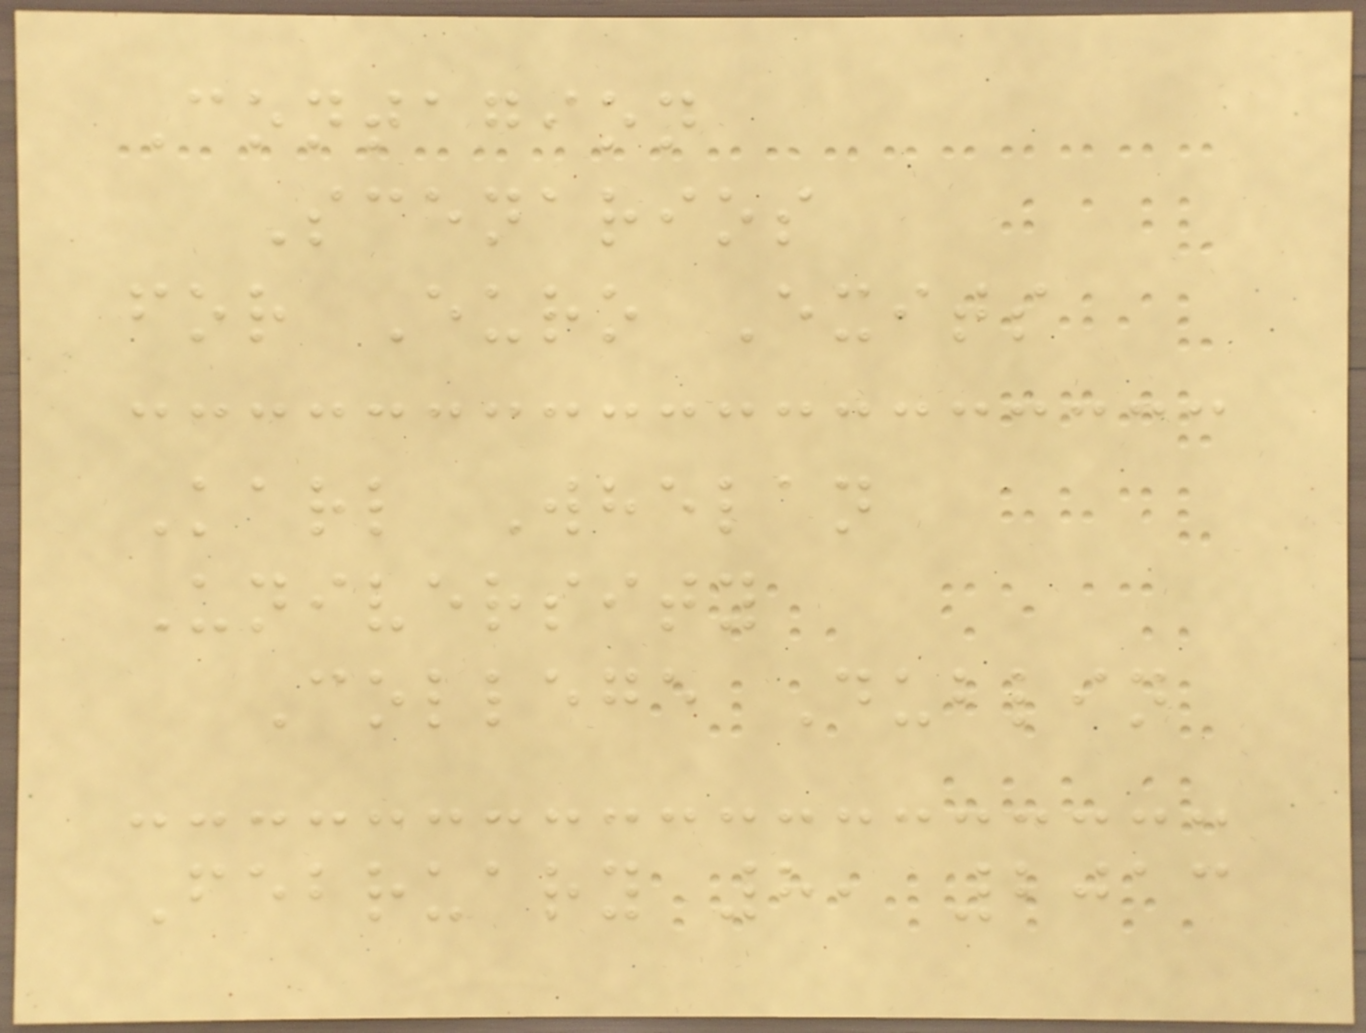Contagion
Scenarios
for Euro Exits
Karl Whelan
University
College Dublin
February 8, 2013
